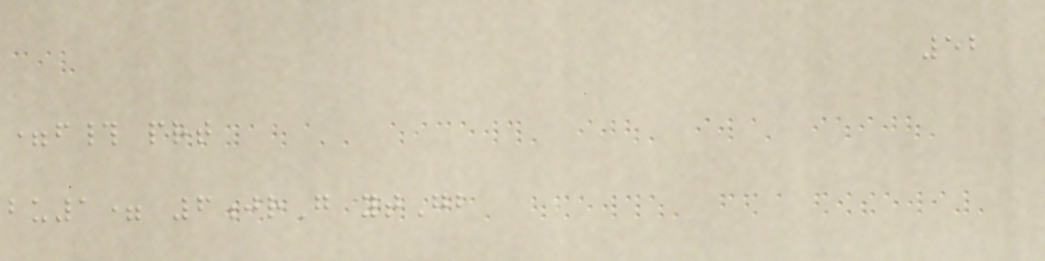52
=f# prt
bu1= 6jrG ytGb
